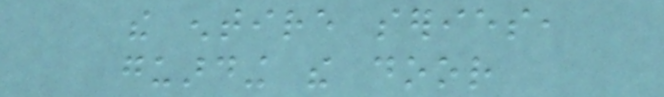the entire series,
guarding the door
